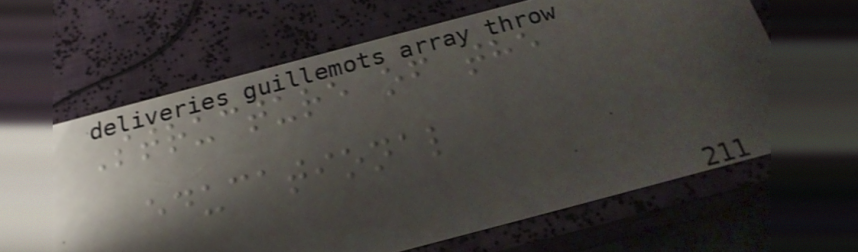Structure of the
educational
